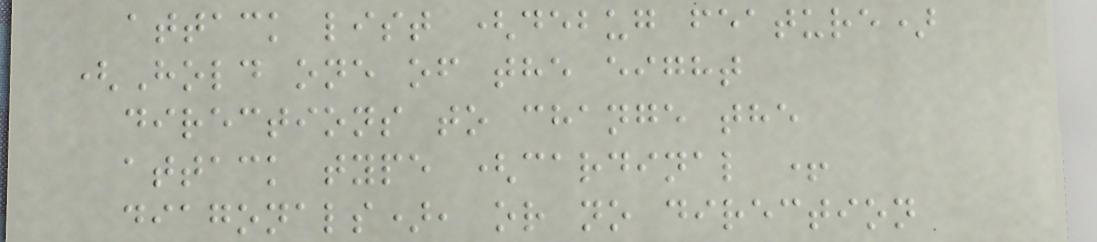attack list (debug feature)
(Hold one of the eight
directions to change the
attack type (cardinal +
diagonals), or no direction
